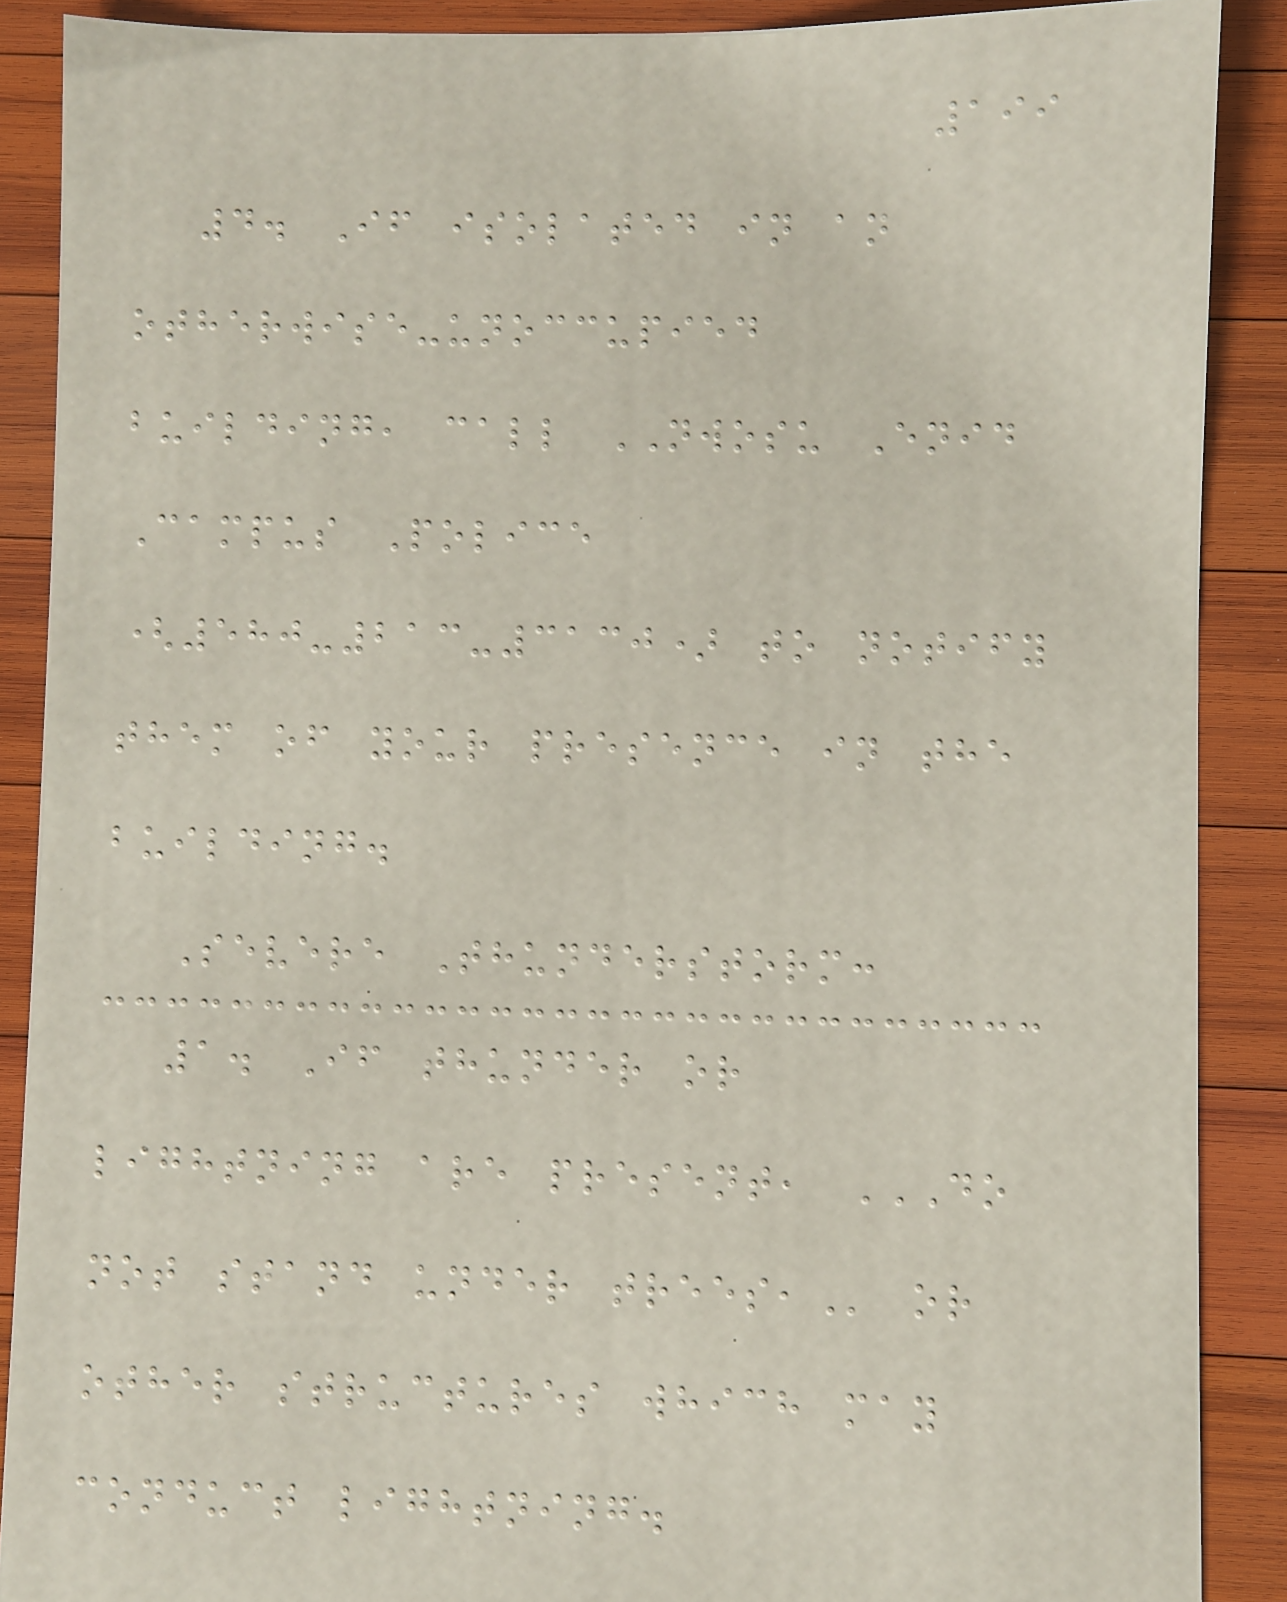199
4. If isolated in an
otherwise-unoccupied
building, call NWOSU Enid
Campus Police
(580-213-3130) to notify
them of your presence in the
building.
Severe Thunderstorm:
1. If thunder or
lightning are present, DO
NOT STAND UNDER TREES, or
other structures which may
conduct lightning.
